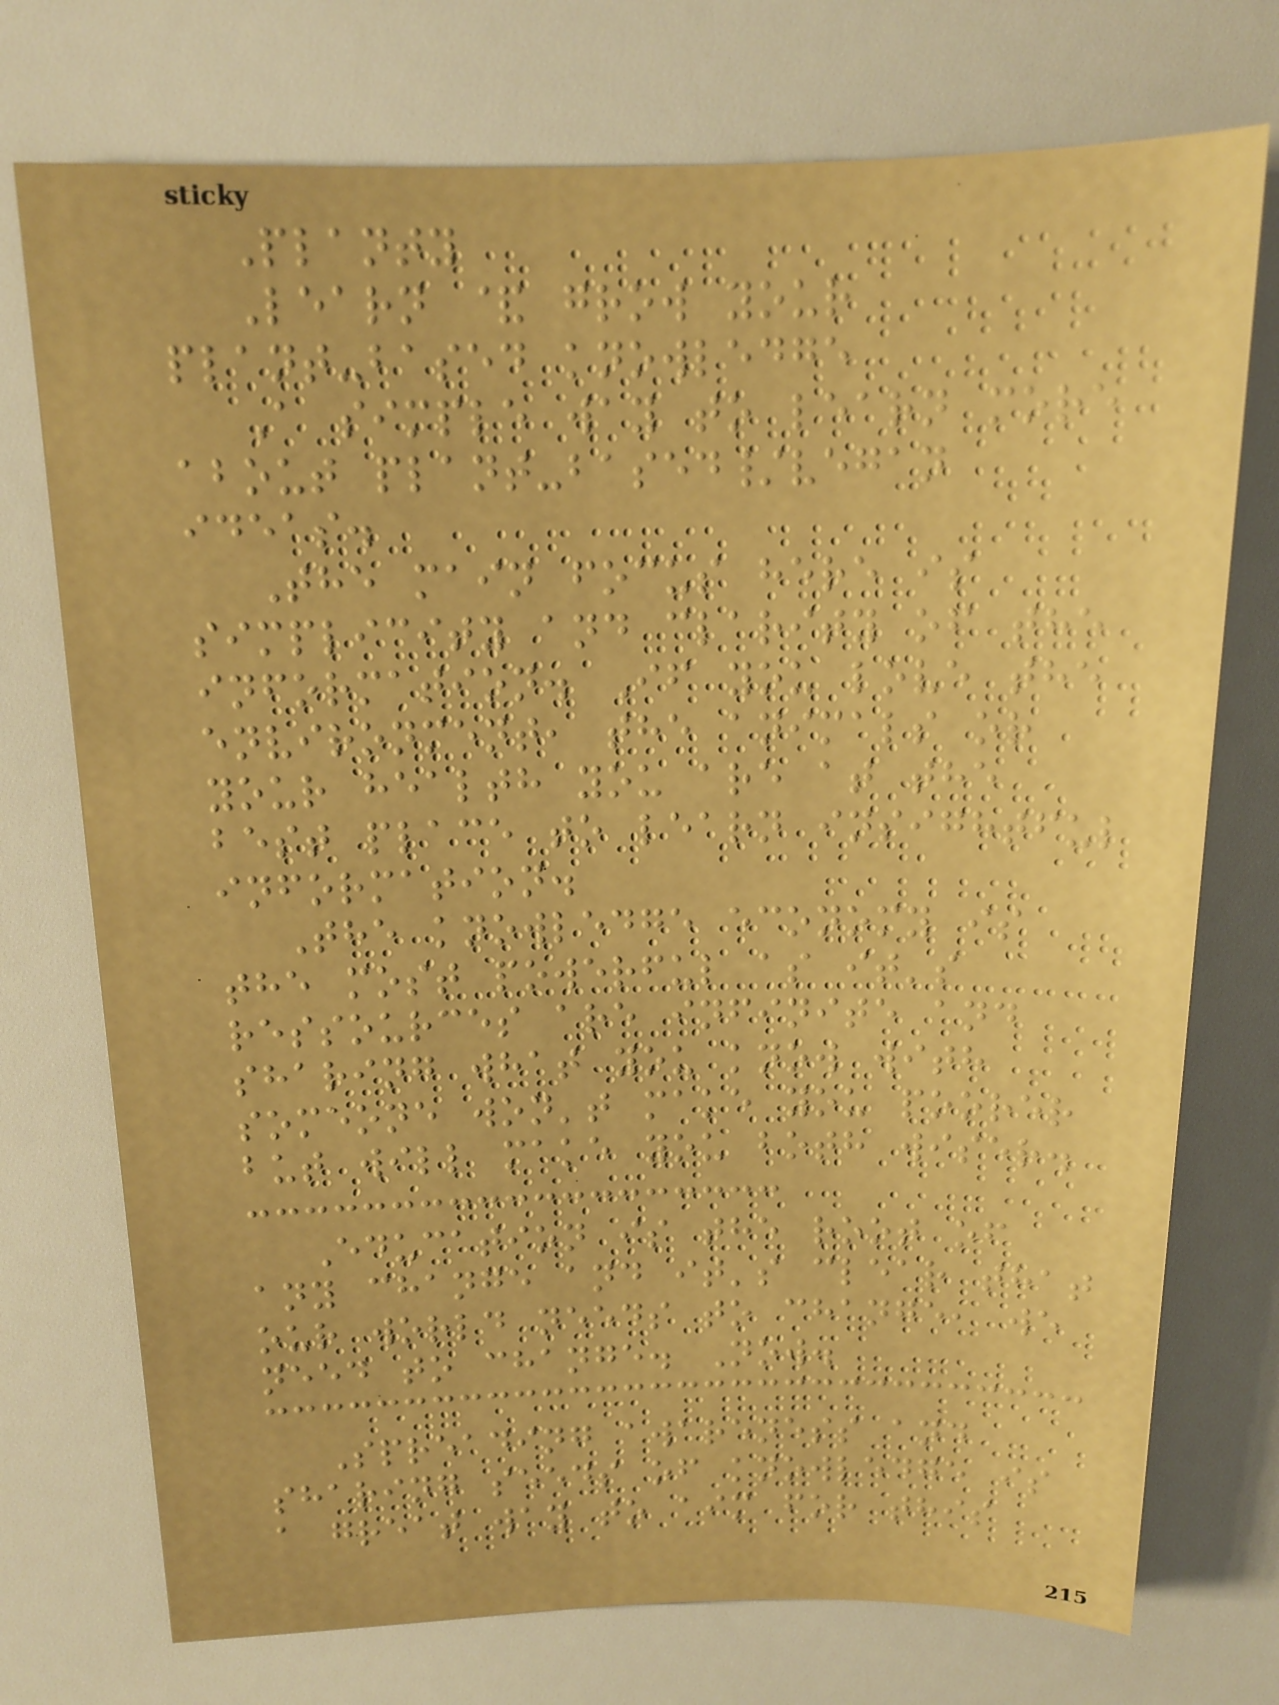Planty
Learn & grow your
plant-based knowledge
A simple way to learn more
about plant-based/vegan
ideas.
The main focus here is
simplicity and clarity of the
information. If you love the
environment, the animals or
your health you are at the
best place to learn insightful
information.
The knowledge economy is
the most powerful as it's
ressources are infinite and
sharing what you know with
someone won't make you poorer
but will make you both wiser.
Education is the root of
any change and it's clear that
our world needs to change, we
need to change. Now.
Spreading awareness and
sharing seeds of knowledge is
a great way to aim for this
